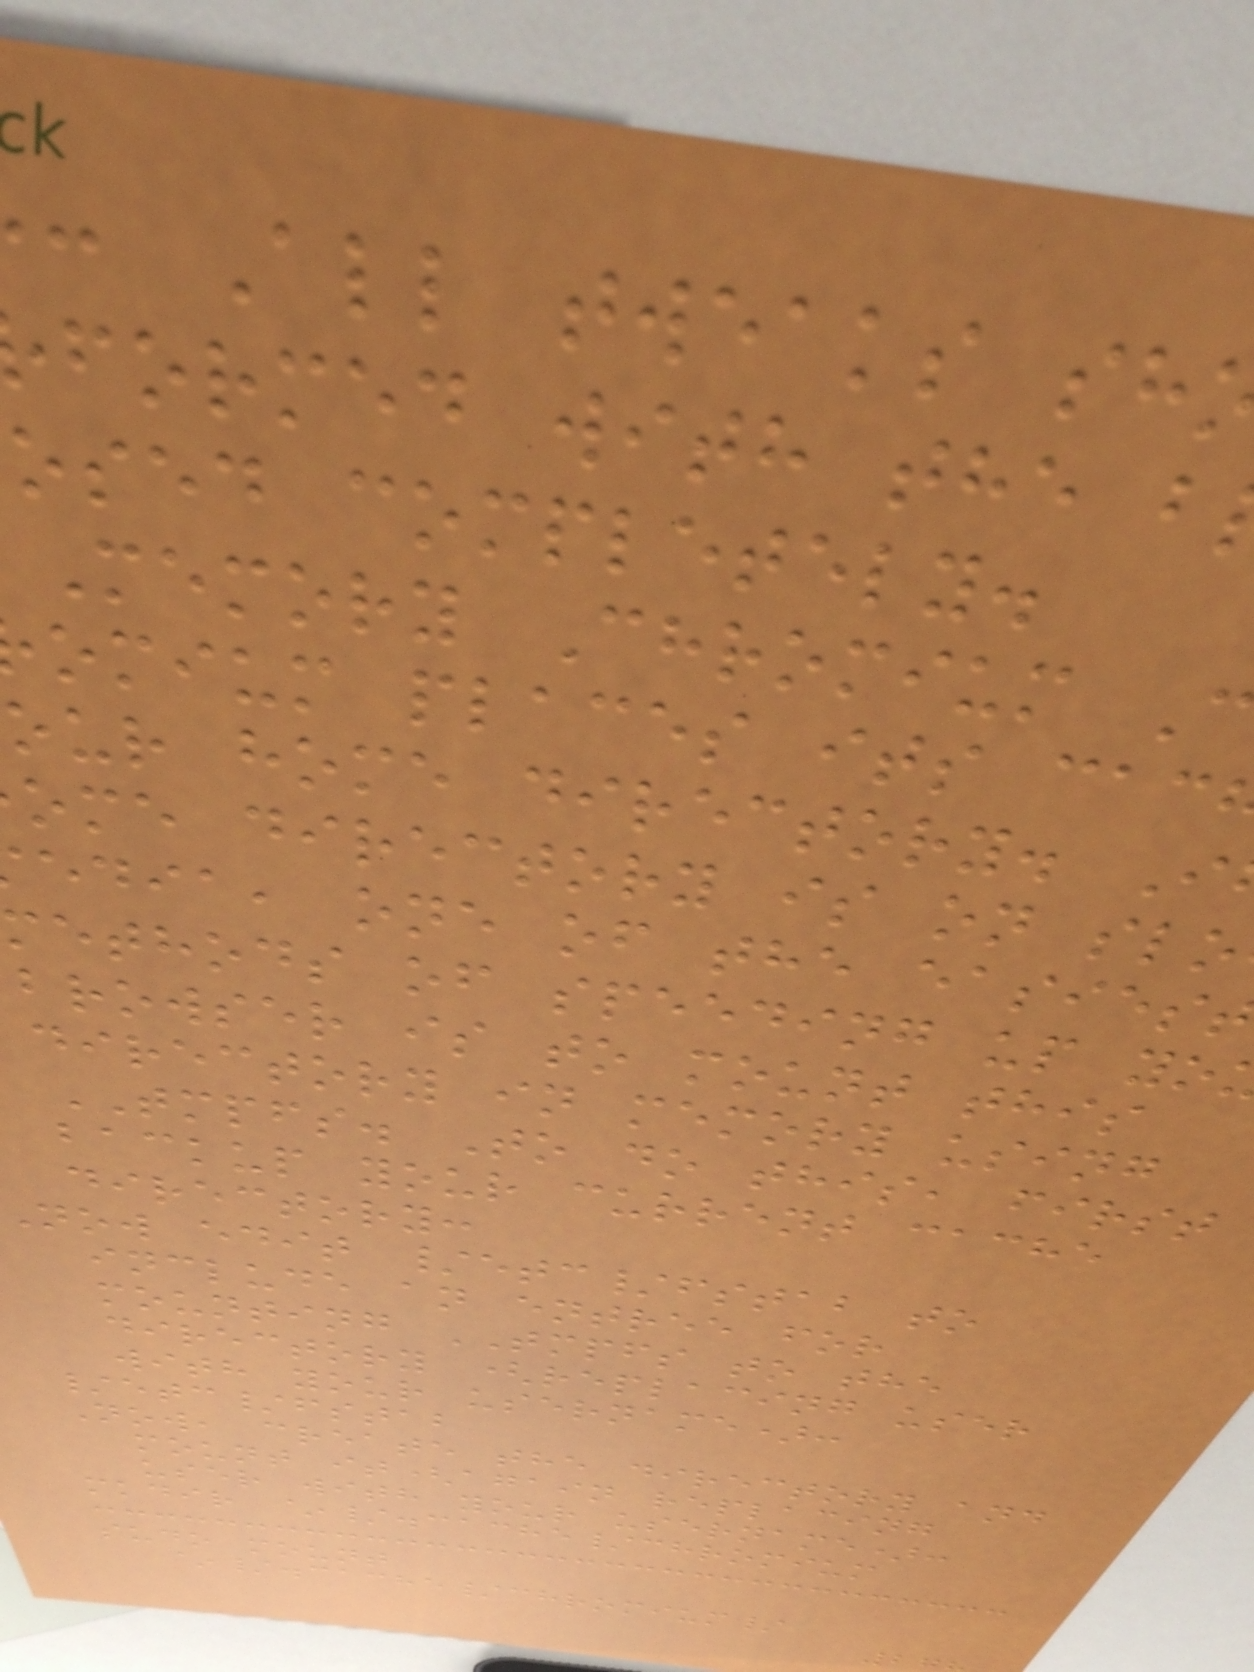: All tweaks sh
formed with the b
osed completely.
Memory Chromium
omium places its cac
our home directory. I
ome directory is on slo
edia, one of the easies
ethods of speeding up yo
browser is to mount this
directory in memory using
TMPFS. To do this, first
backup your current cache
directory:
now edit /etc/fstab to
include an entree for
mounting TMPFS to the
directory (replacing user
with your username):
/etc/fstab
Now, create the directory and
mount it(again replacing
user with your username):
mkdir ~/.cache/chromium
sudo mount
~/.cache/chromium/
